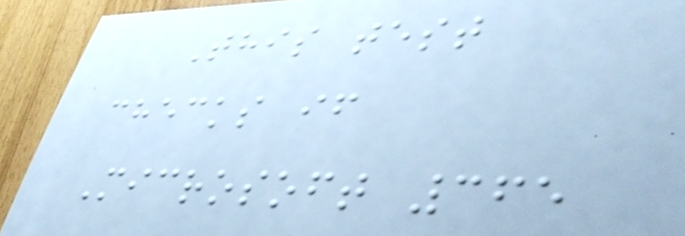This test
checks if
Microsoft 365
